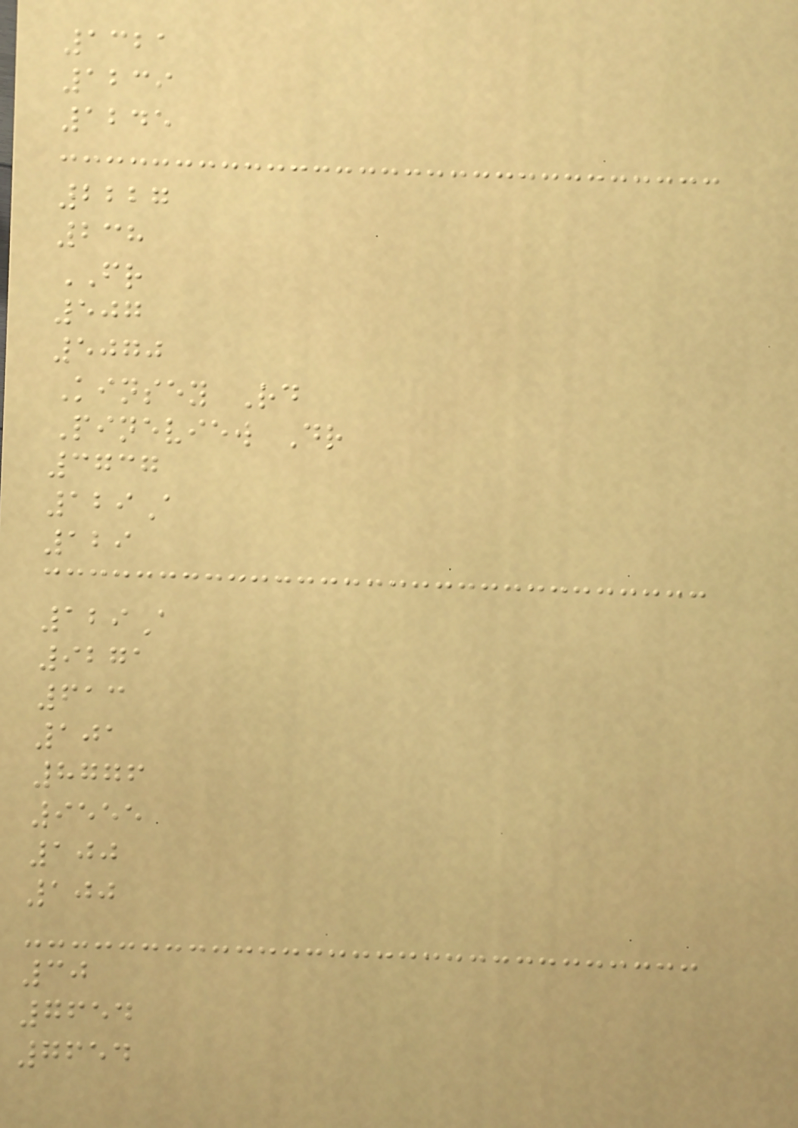1321
1239
1245
2227
238
FR
507
5070
Kinsey Rd
Pineview Dr
3737
129A
129
129A
9271
613
101
8776
9555
100
100
30
7654
7654
